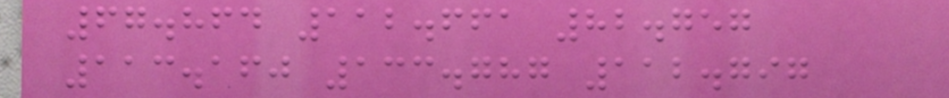67.864 112.661 82.757
113.160 133.787 112.797
